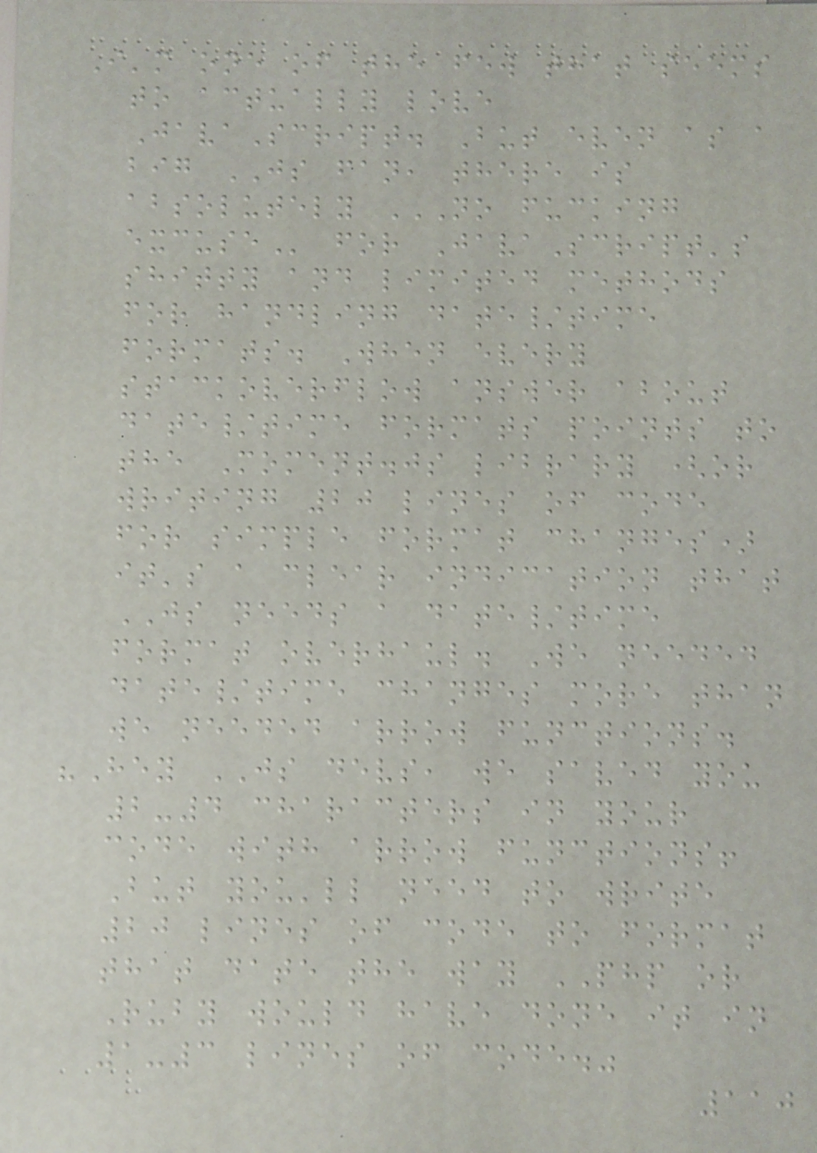I'm one of the few that seems
to actually love
JavaScript. But even as a
big JS fan, there is
absolutely NO FUCKING
EXCUSE for JavaScript's
shitty and limited methods
for handling date/time
formats. When every
stackoverflow answer about
date/time formats points to
the Moment.js library (or
writing 20 lines of code
for simple format changes)
it's a clear indication that
JS needs a date/time
format overhaul. We needed
date/time changes more than
we needed arrow functions.
"Hey JS devs, we saved you
2-4 characters in your
code with arrow functions!
But you'll need to write
20 lines of code to format
that date the way PHP or
Ruby would have done it in
1-3 lines of code."
110
